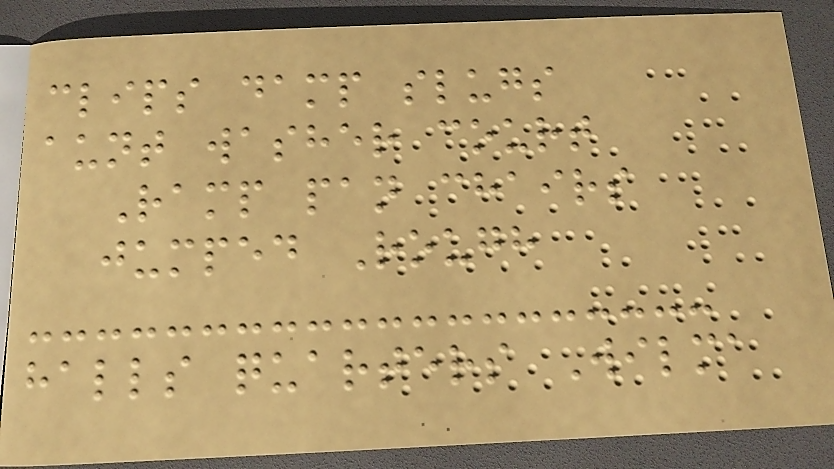clips damp slugs
aunt washer court
Ramp pan chairs
jumped Rough
halls quarters Wilma
